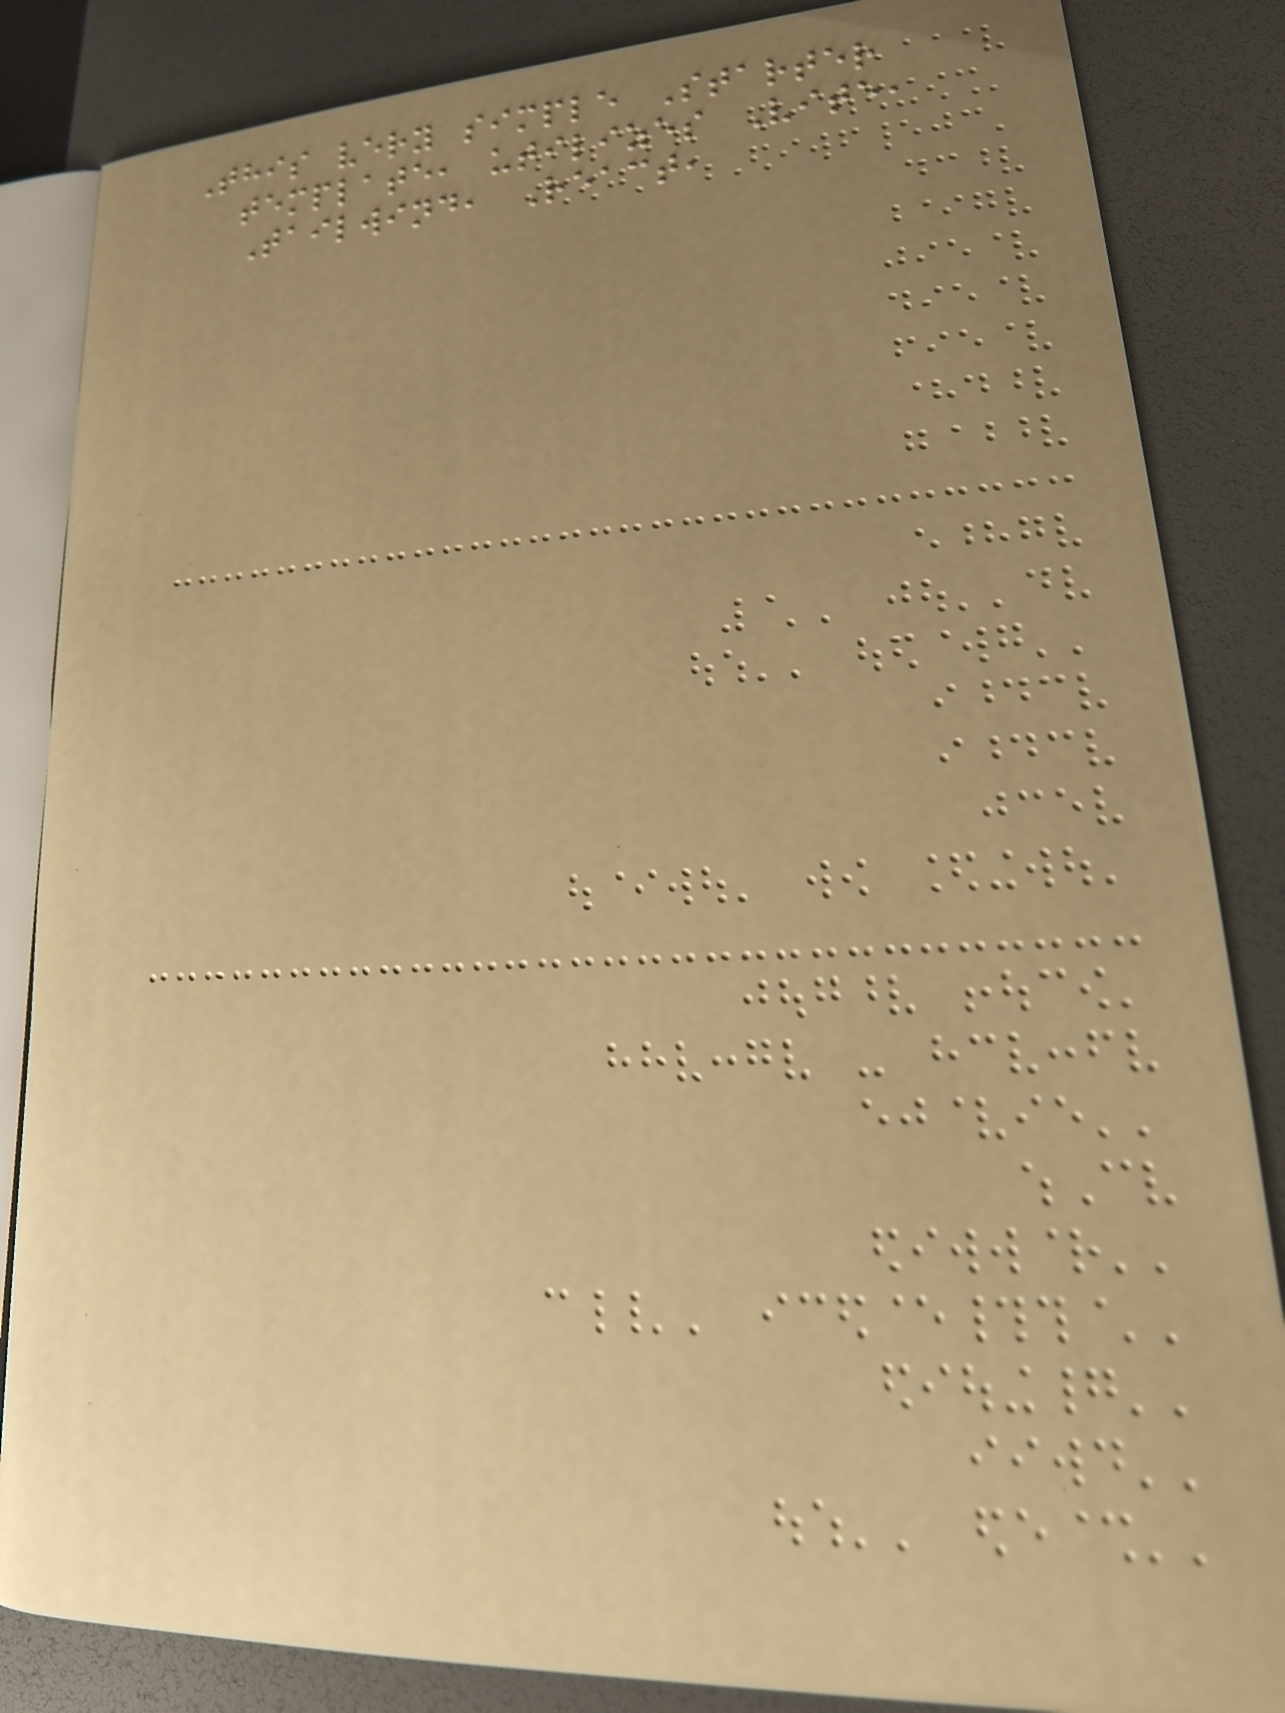This very simple Starter
template, utilizes Vite,
Tailwind, React,
